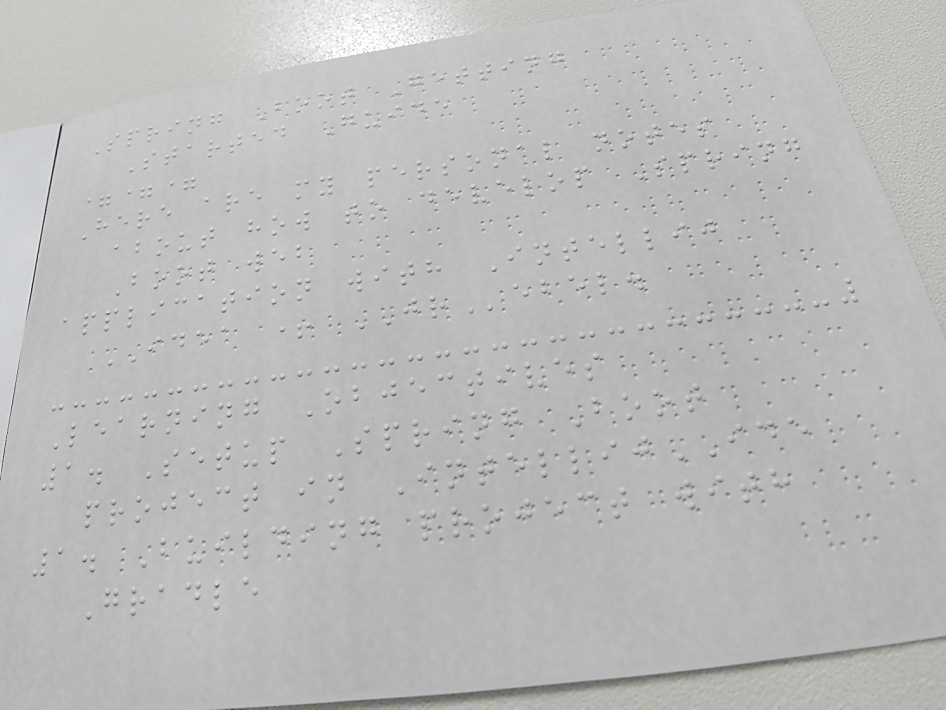Spring Boot Getting
Started Guide
===
Here are my personal notes
about how to develop Spring
Boot web
application with Intellij
IDEA + JRebel.
Learning Objectives
1. Setup Spring Boot
project in IntellijIDE
1. Building project with
Gradle
